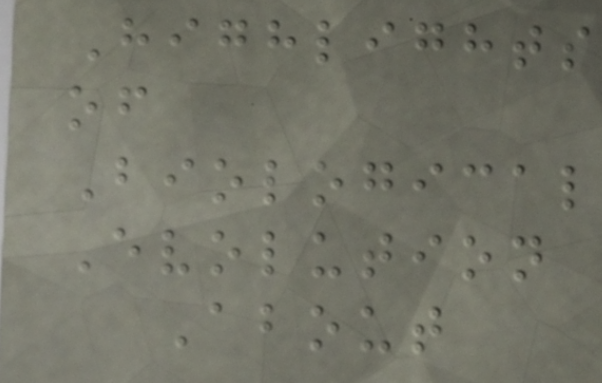Highlights
of
Biological
Evolution
About
